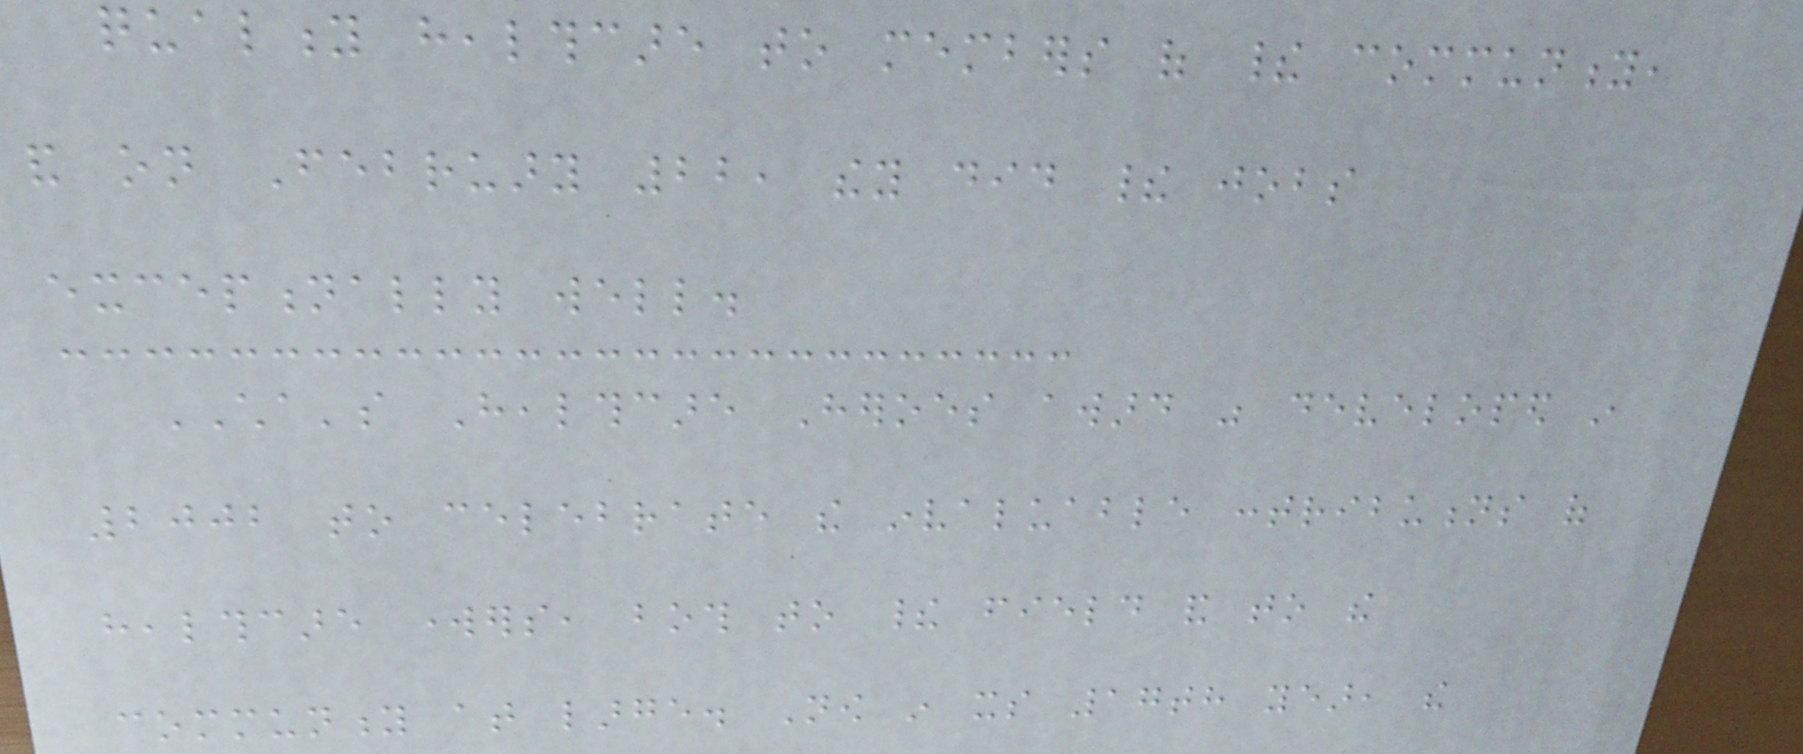quality healthcare to members of their community,
and on February 22, they did their jobs
exceptionally well.
CHA's Healthcare Heroes award was developed in
2002 to celebrate the invaluable contributions of
healthcare workers, both to their field and to the
community at large. Now in its 17th year, the
